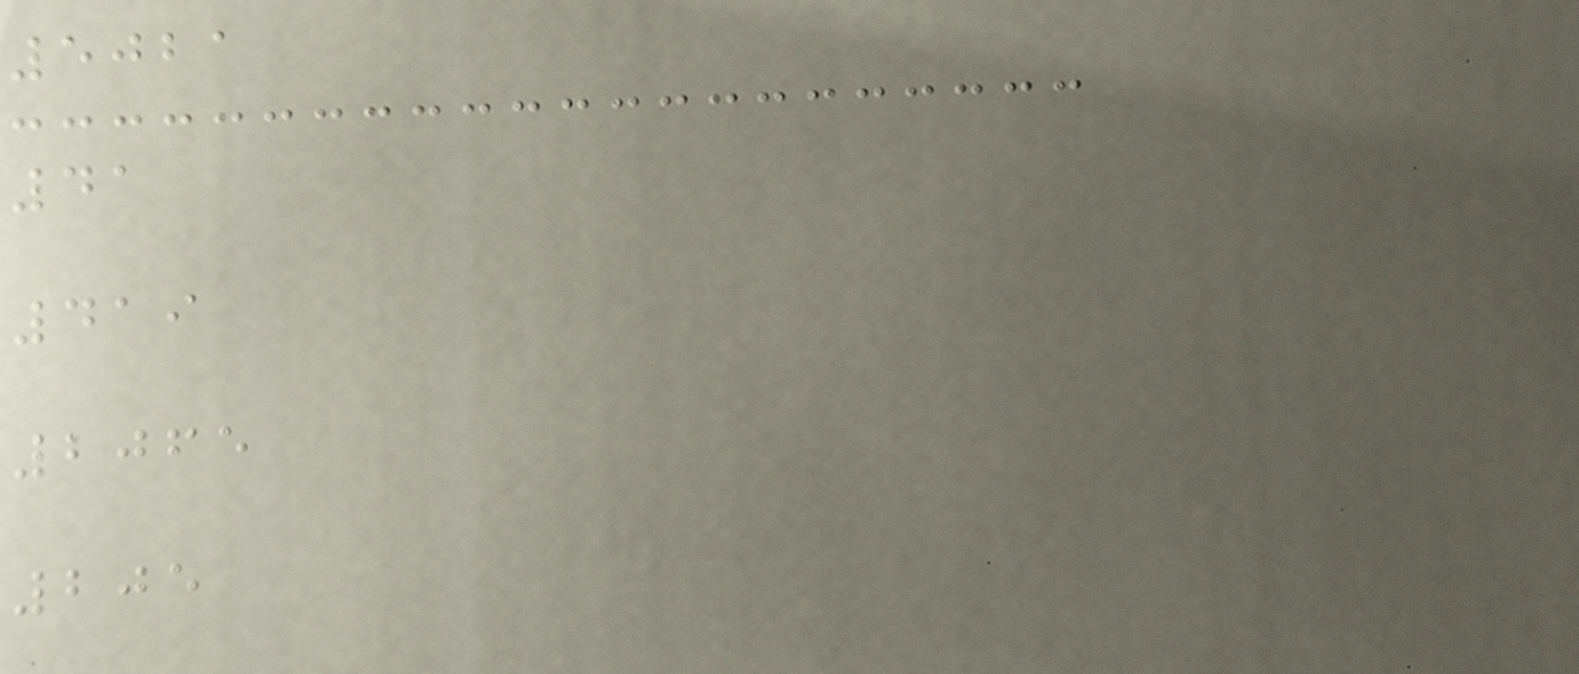5021
41
419
2065
205
